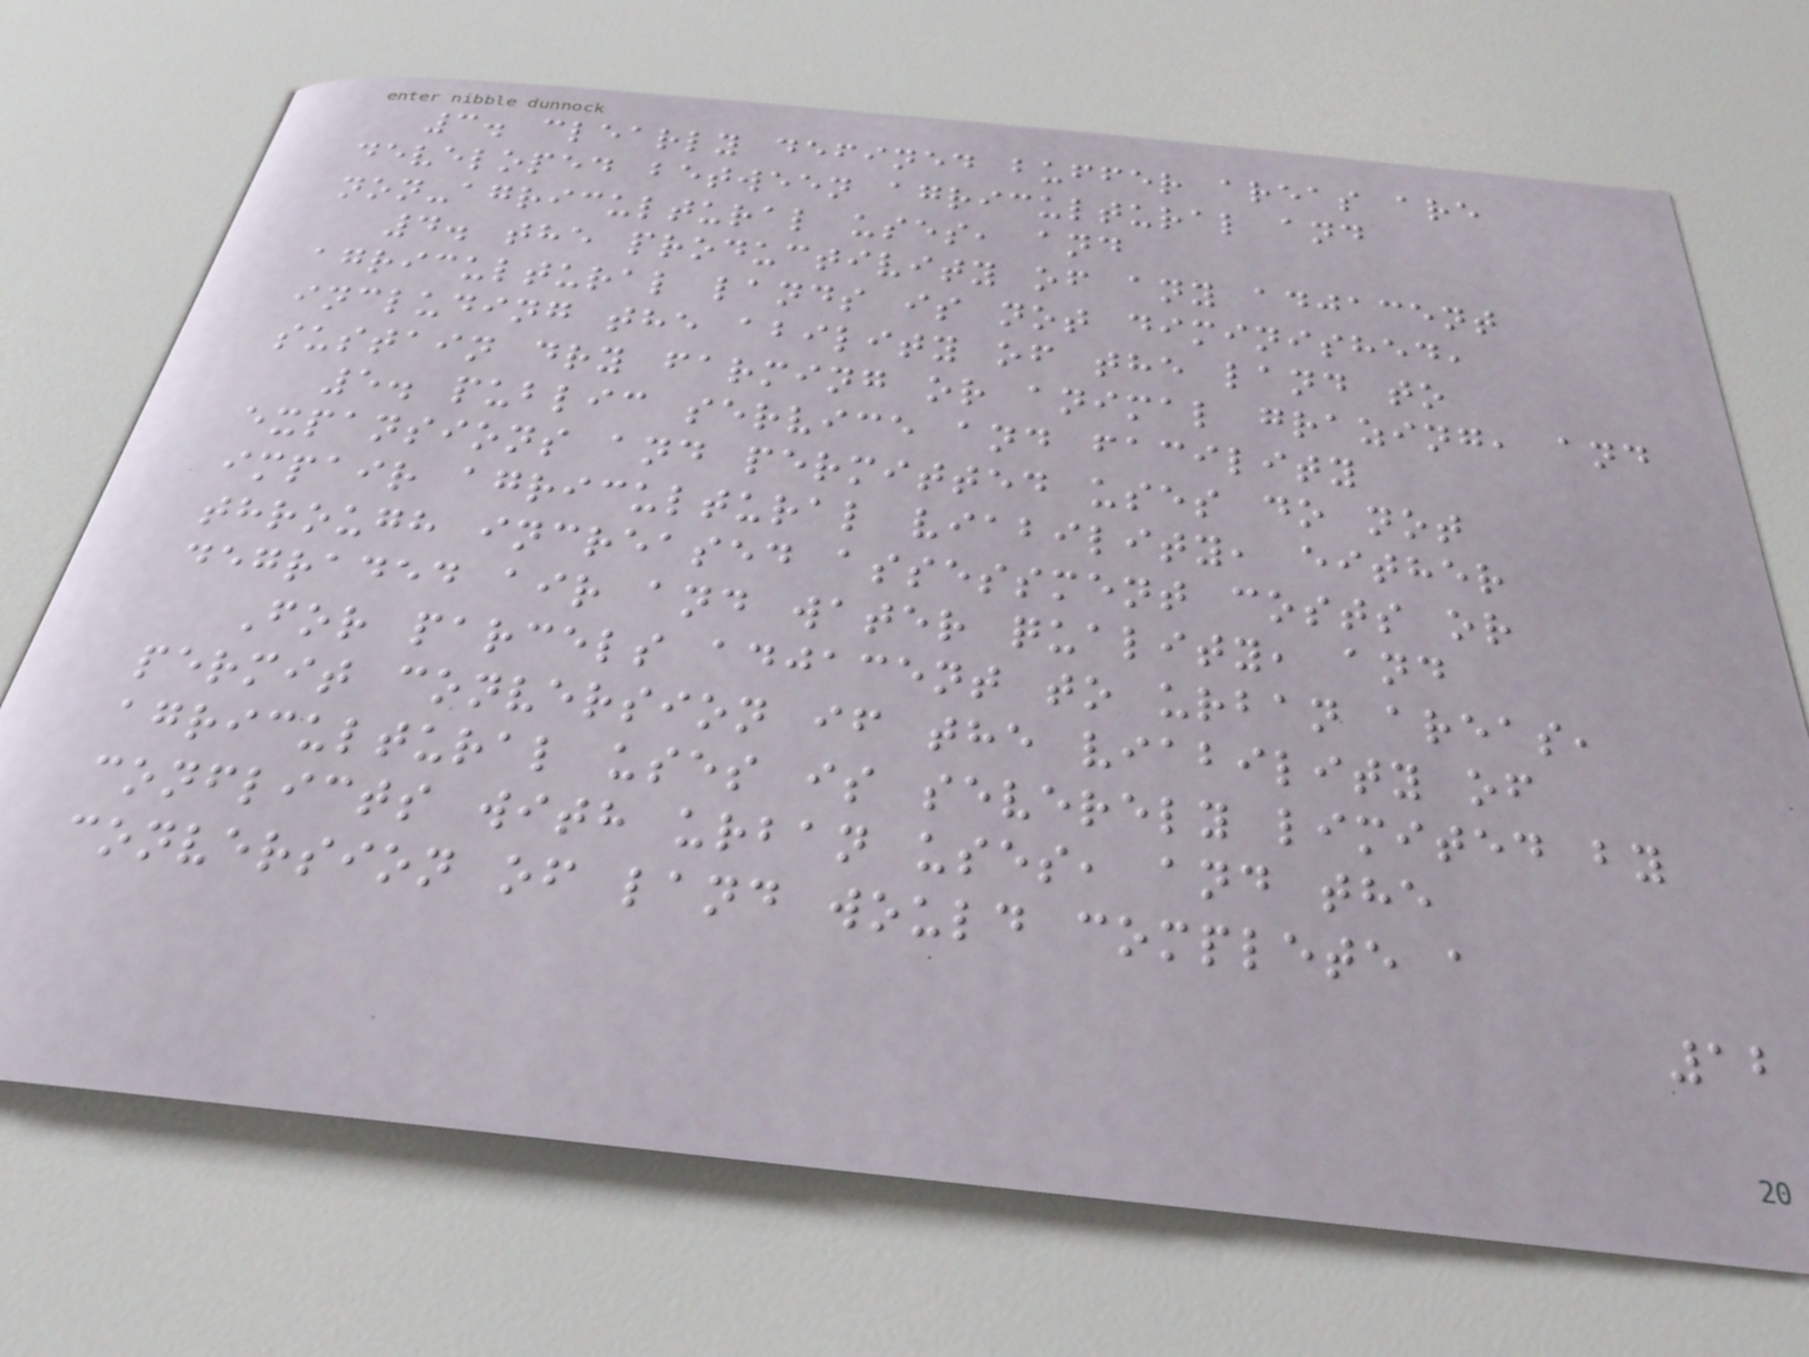3. clearly defined buffer areas are
developed between agricultural and
non-agricultural uses, and
4. the productivity of any adjacent
agricultural lands is not diminished,
including the ability of the land to
sustain dry farming or animal grazing, and
5. public service and facility
expansions and permitted uses do not
impair agricultural viability, either
through increased assessment costs or
degraded air and water quality, and
For parcels adjacent to urban areas,
permit conversion if the viability of
agricultural uses is severely limited by
conflicts with urban uses, and the
conversion of land would complete a
12
